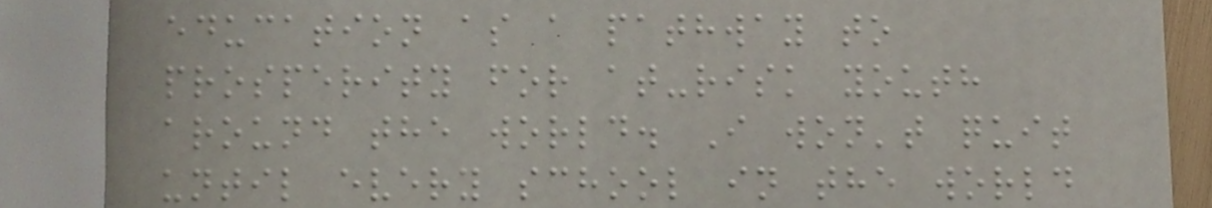education as a pathway to
prosperity for at-risk youth
around the world. I won't quit
until every school in the world
